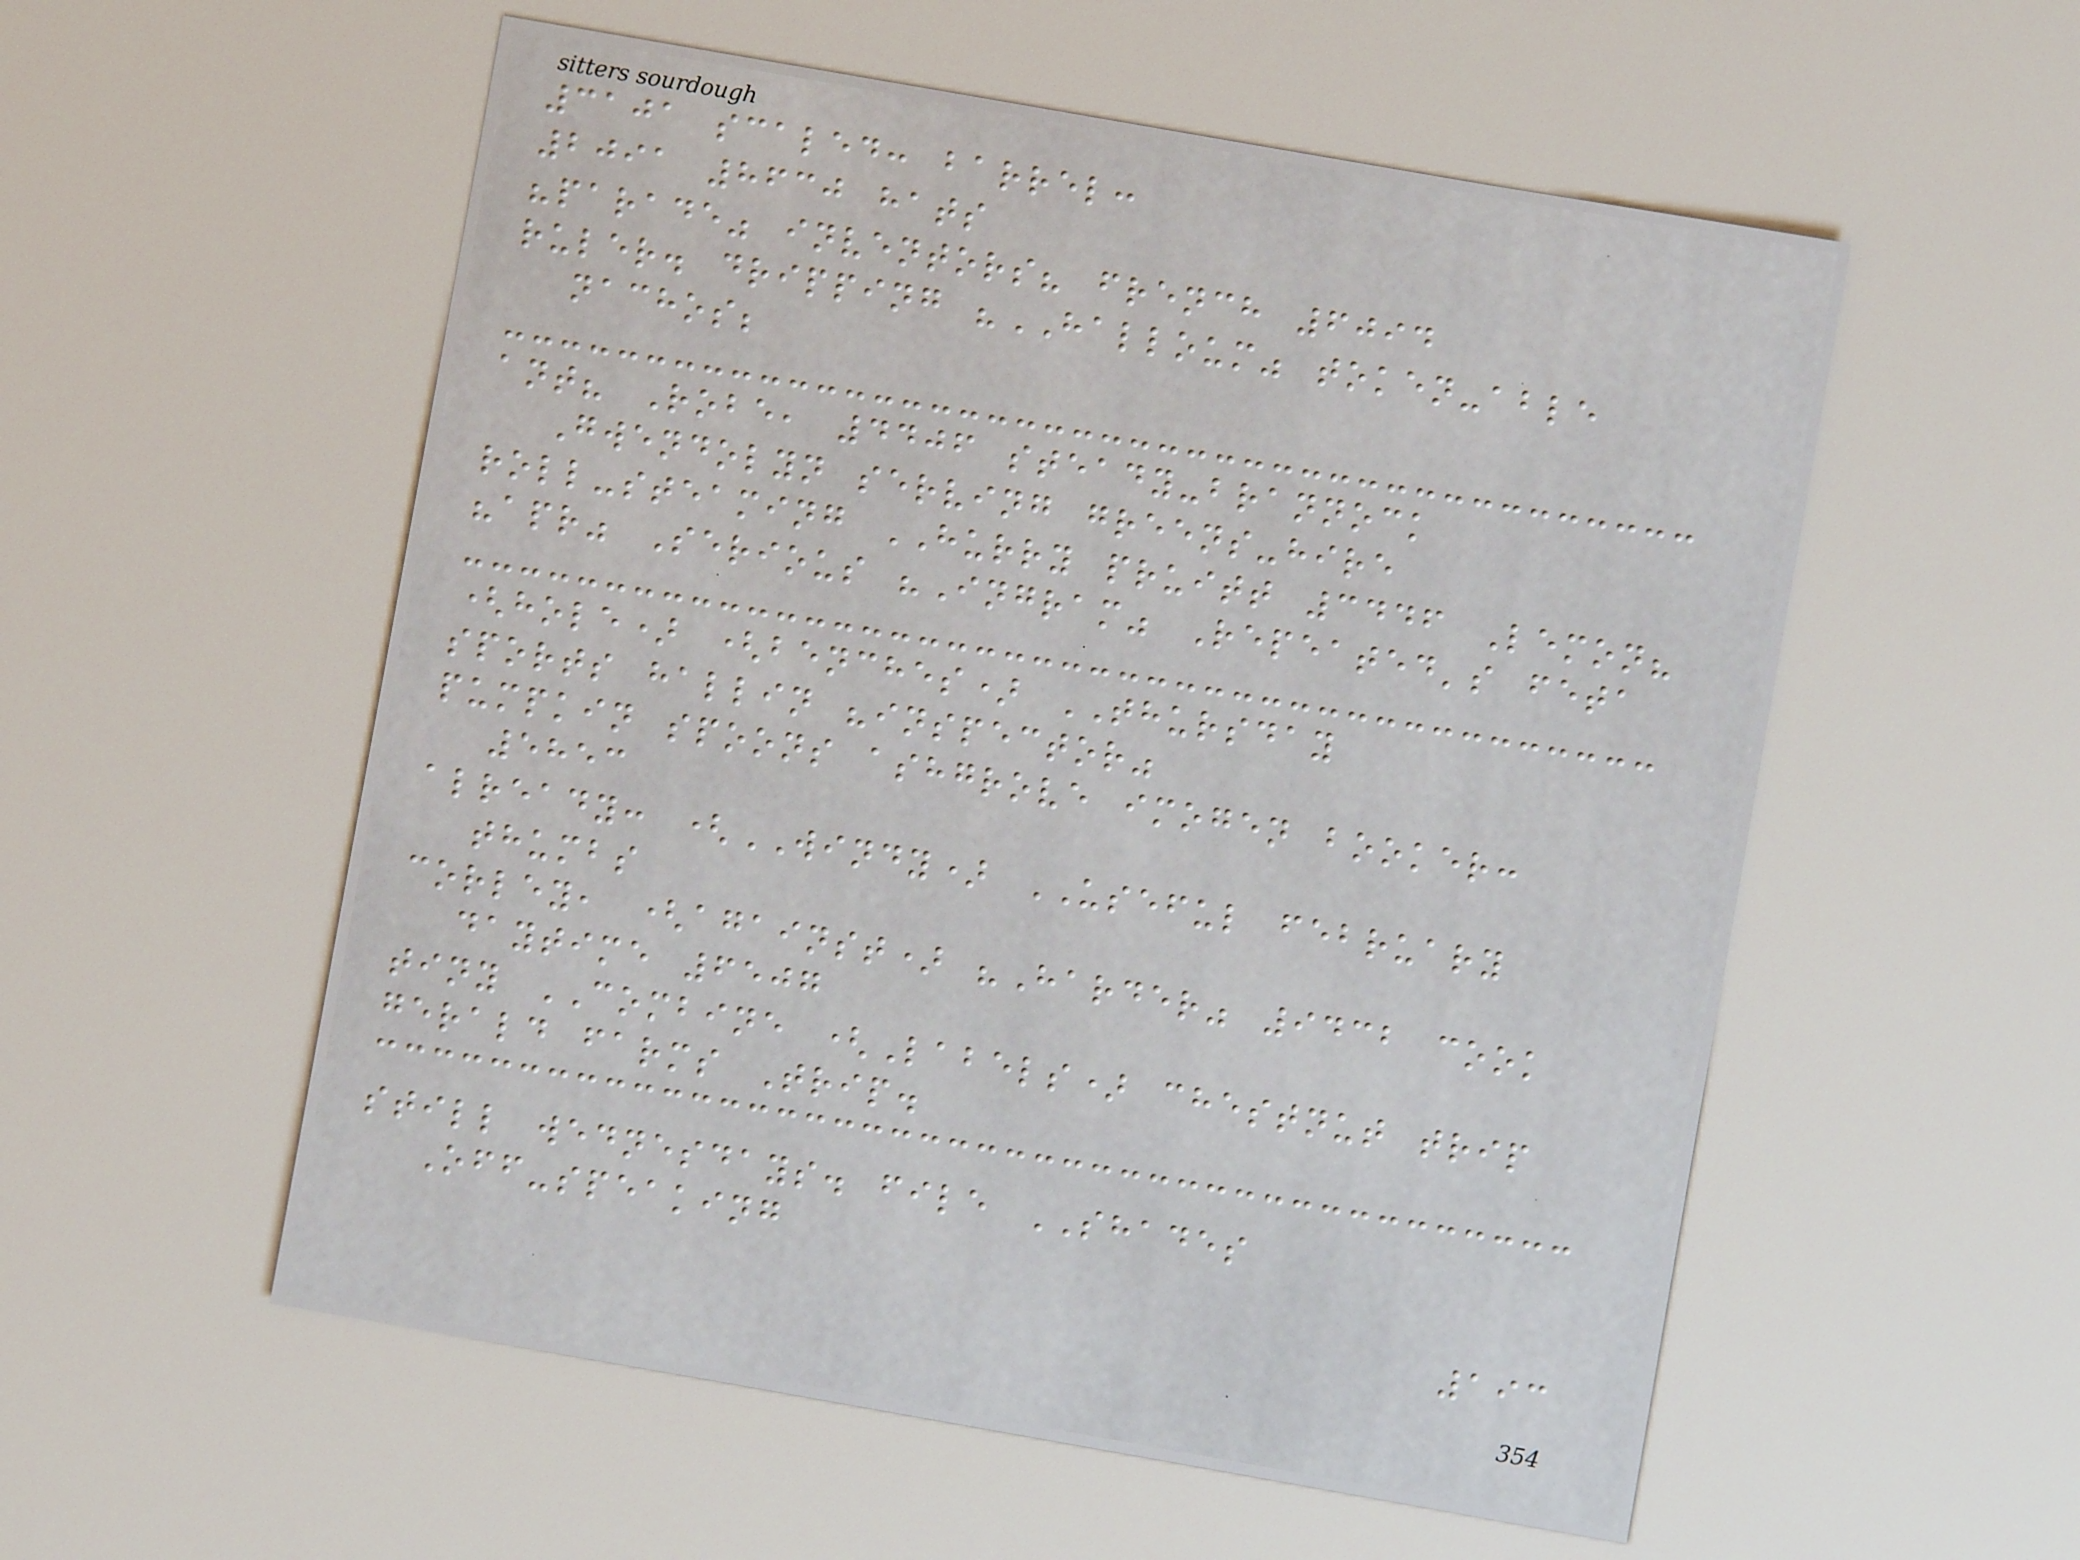3101 scaled: barrel:
2091 8630 hats
"parade" inventors? french 6094
ruler. dripping "HALLOUM" token-able
nachos;
ant? Robe, 4406 steady-brannock
Gwendolyn serving greens-hire
roll-steaming HURRY pruitt 3446 Lemon?
"apr" Serious "Ingram" Repeated's feta
(hole) (benches) THURSDAY
sports hallin "inspector"
pumpkin spoons ashgrove imogen booker:
5853
already: (WINDY) USEFUL february
thumbs
corley, (against) "Harder" 9432 cook
daytime 6507
tiny COMBINE (Labels) chestnut trip
gerald farms Trip.
still wednesdays. file SHADES
Off-speaking
193
